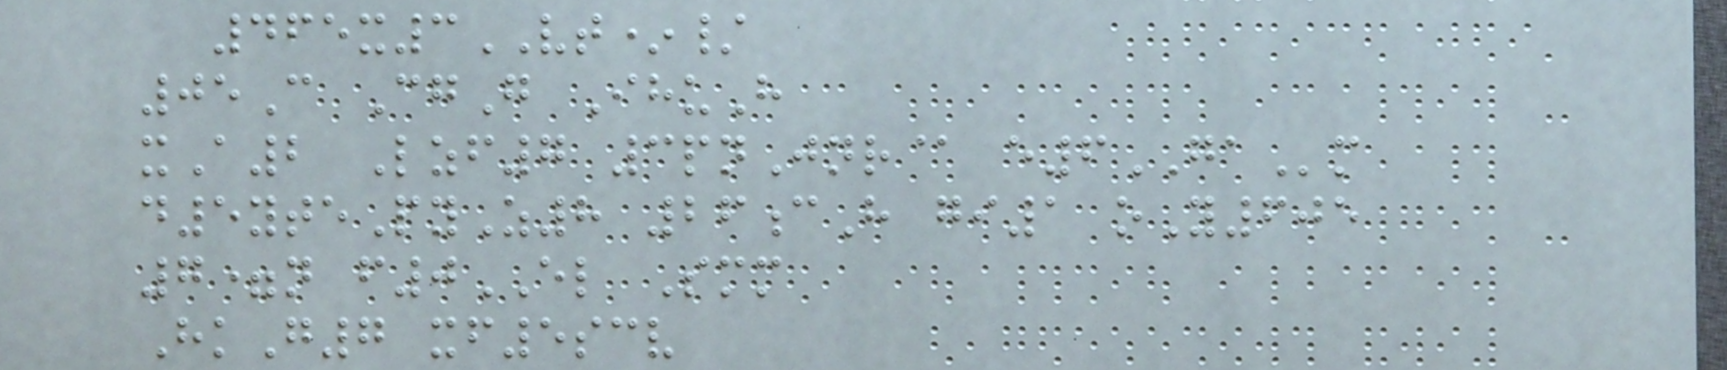465x3VT*/
05C CgG IhuH
xA2 Lzf7 3pnJnr@ e6GAm
d5ytePyZ8 26cH gi1 oY605
7=n f0EL Smm
HkG7 xf5scv
